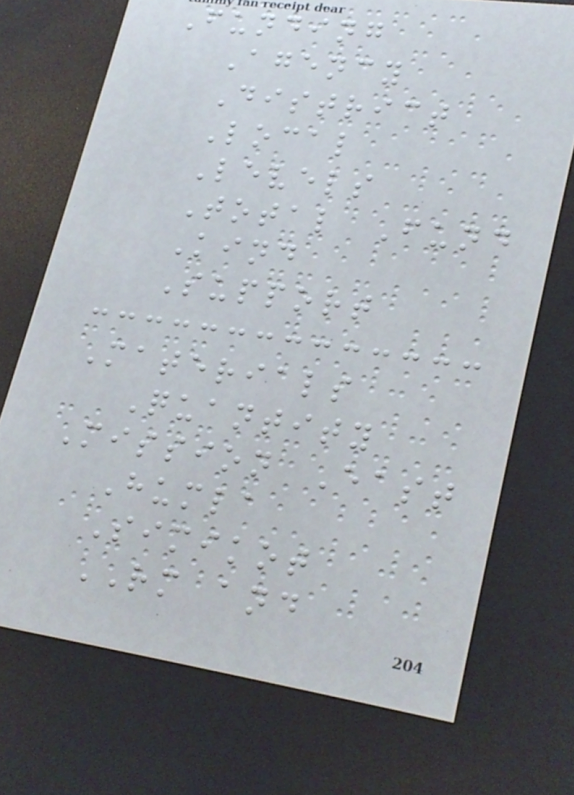Funding
Agency
District
Local
Levels
Total Fund
Kind
Support
Materials
Quantity
Mission East
Humla
Simikot
RM and
